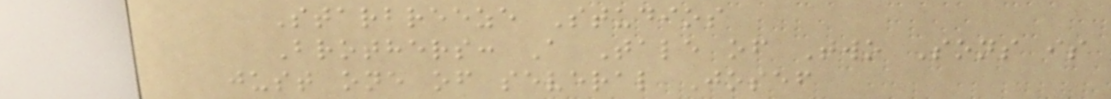Starbreeze Studios
Brothers: A Tale of Two Sons is
just one of several Josef
